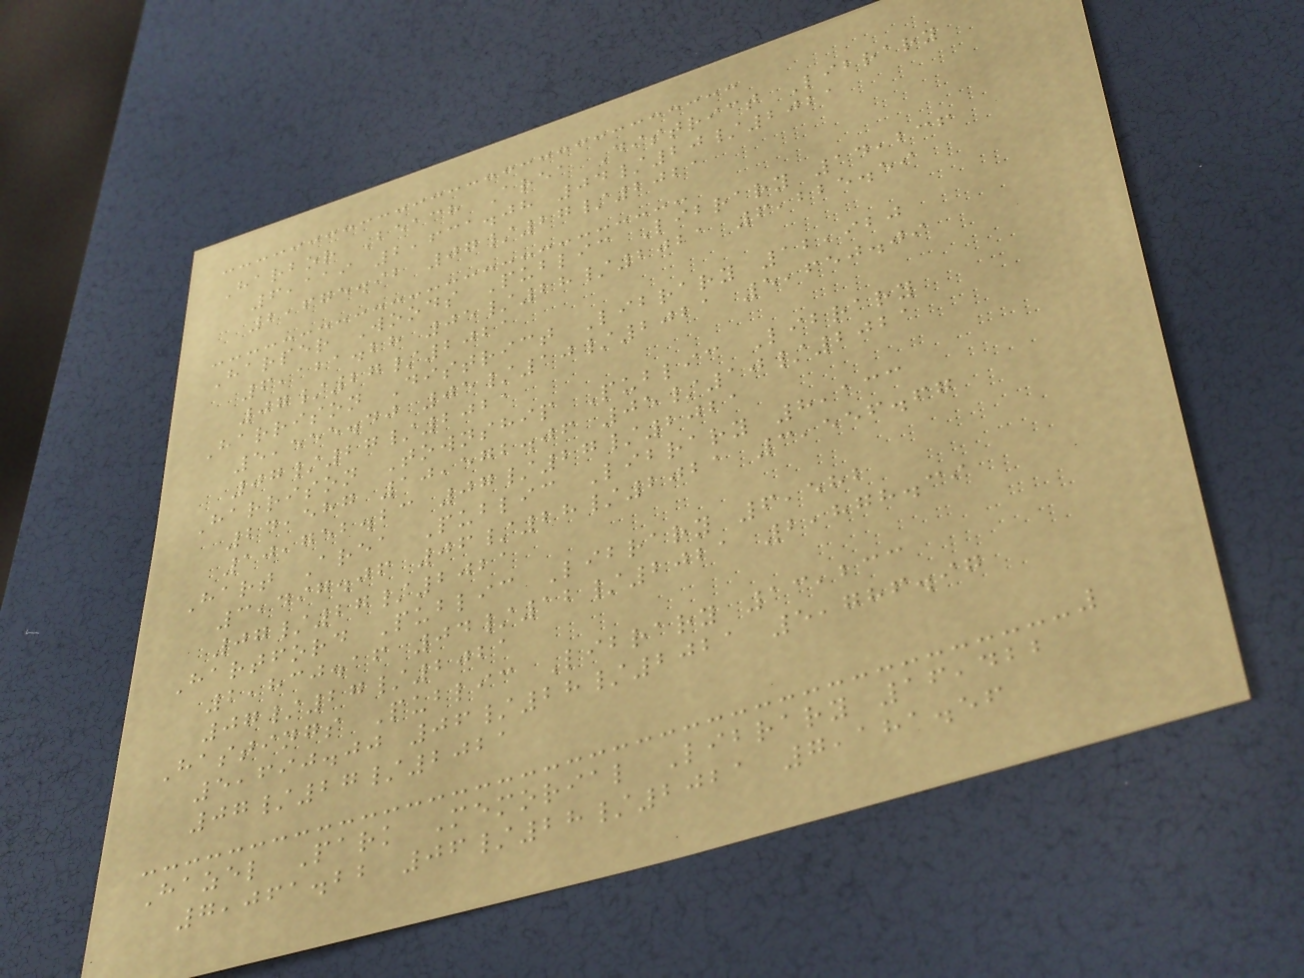Harbor Beach Area District Library
6,119 2,631.08 04/20/2021
2,675.92 07/27/2021
Harper Woods Public Library 14,236
6,121.28 05/28/2021 6,225.59
07/27/2021
Harrison District Library 12,920
5,555.40 05/10/2021 5,650.09
07/27/2021
Harrison Township Public Library
24,587 10,572.06 05/10/2021
10,752.23 07/27/2021
Hart Area Public Library 8,133
3,497.06 06/28/2021 3,556.67
07/27/2021
Hartford Public Library 6,582
2,830.16 04/12/2021 2,878.39
07/27/2021
Hastings Public Library 13,233
5,690.00 06/28/2021 5,786.97
07/27/2021
Hazel Park Memorial Library 16,422
7,061.22 06/28/2021 7,181.56
